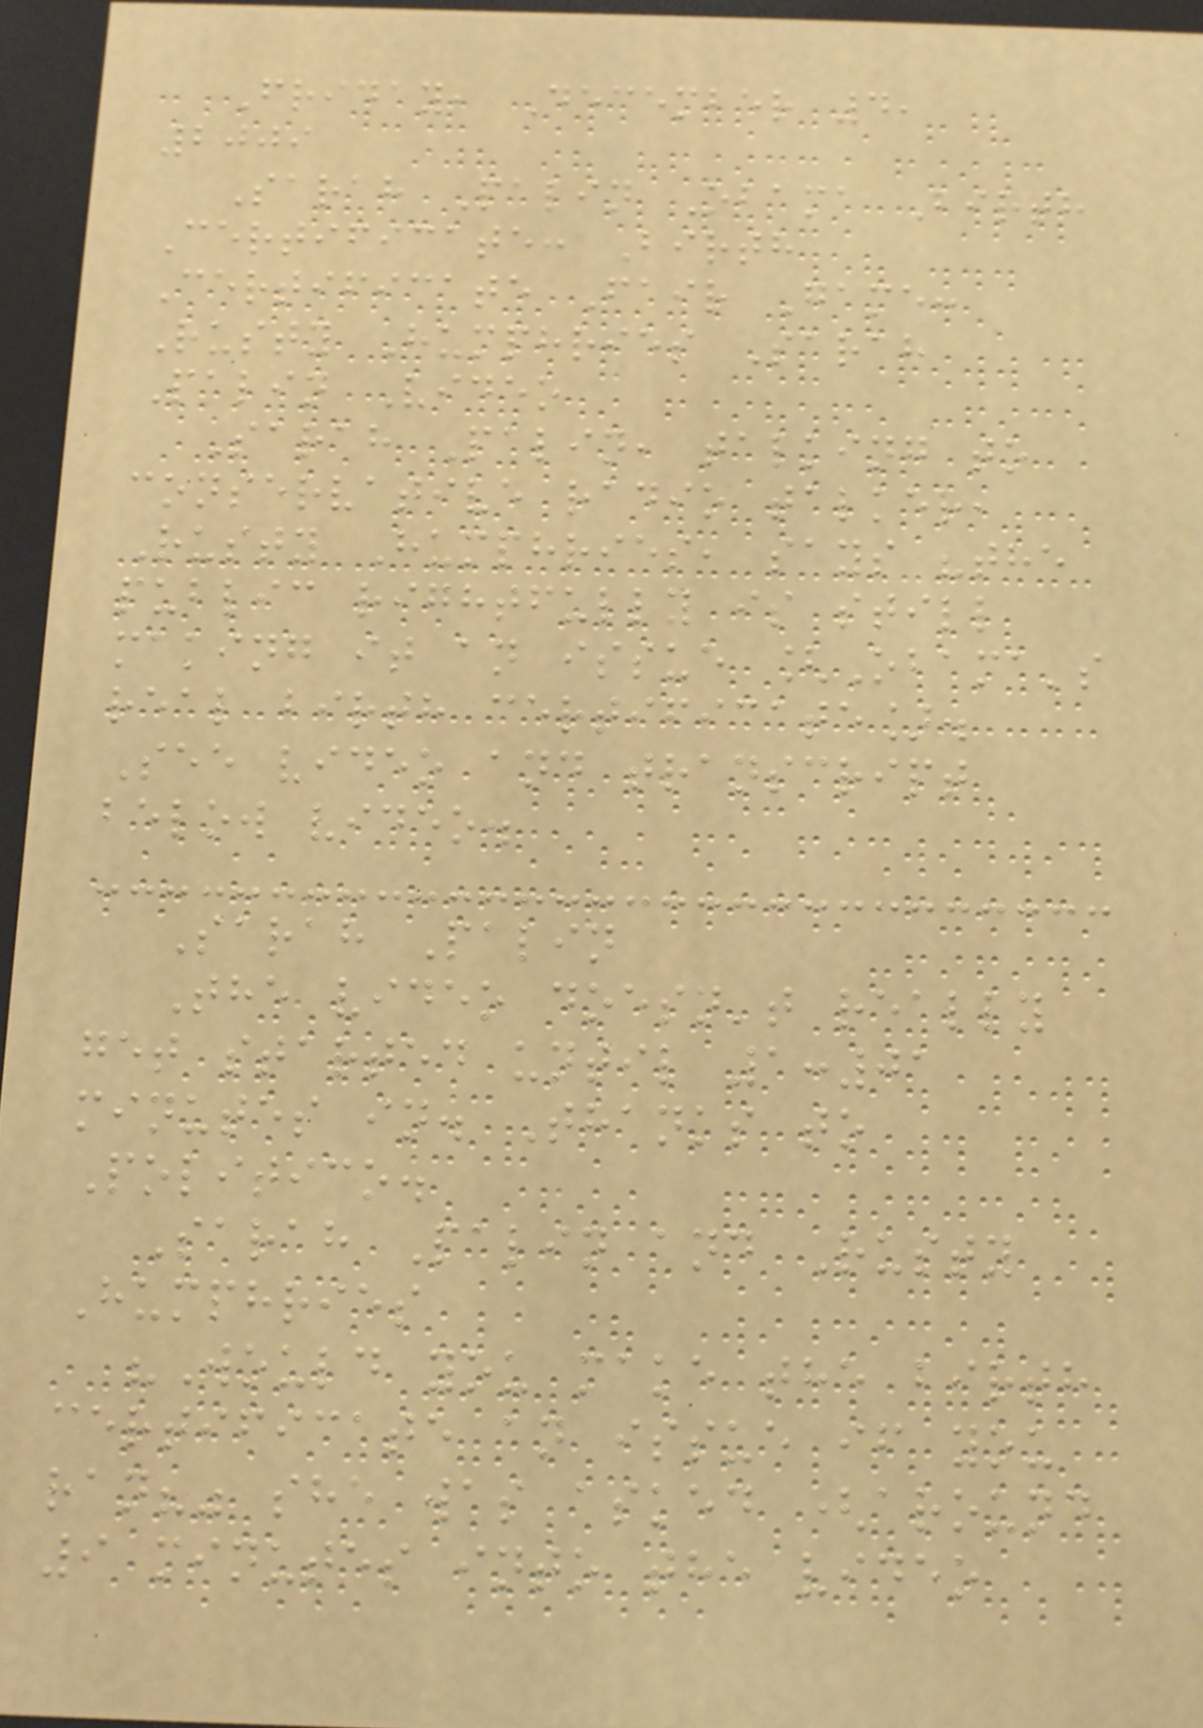Friday, December 4,
2009
Sarah Palin Obama Birth
Certificate: Birth
Certificate Fair Game:
Rusty Humphries Sarah
Palin Video
Sarah Palin, talking to
conservative radio talker,
Rusty Humphries, says "the
public rightfully is still
making it an issue [Obama's
real birth certificate].
See video and transcript
below video.
Sarah Palin
The video doesn't really
get started until 1:01
minutes in. Thanks to
Politico.
Sarah Palin and Rusty
Humphries
"Would you make the birth
certificate an issue if you
ran?" she was asked (around
9 minutes into the video
